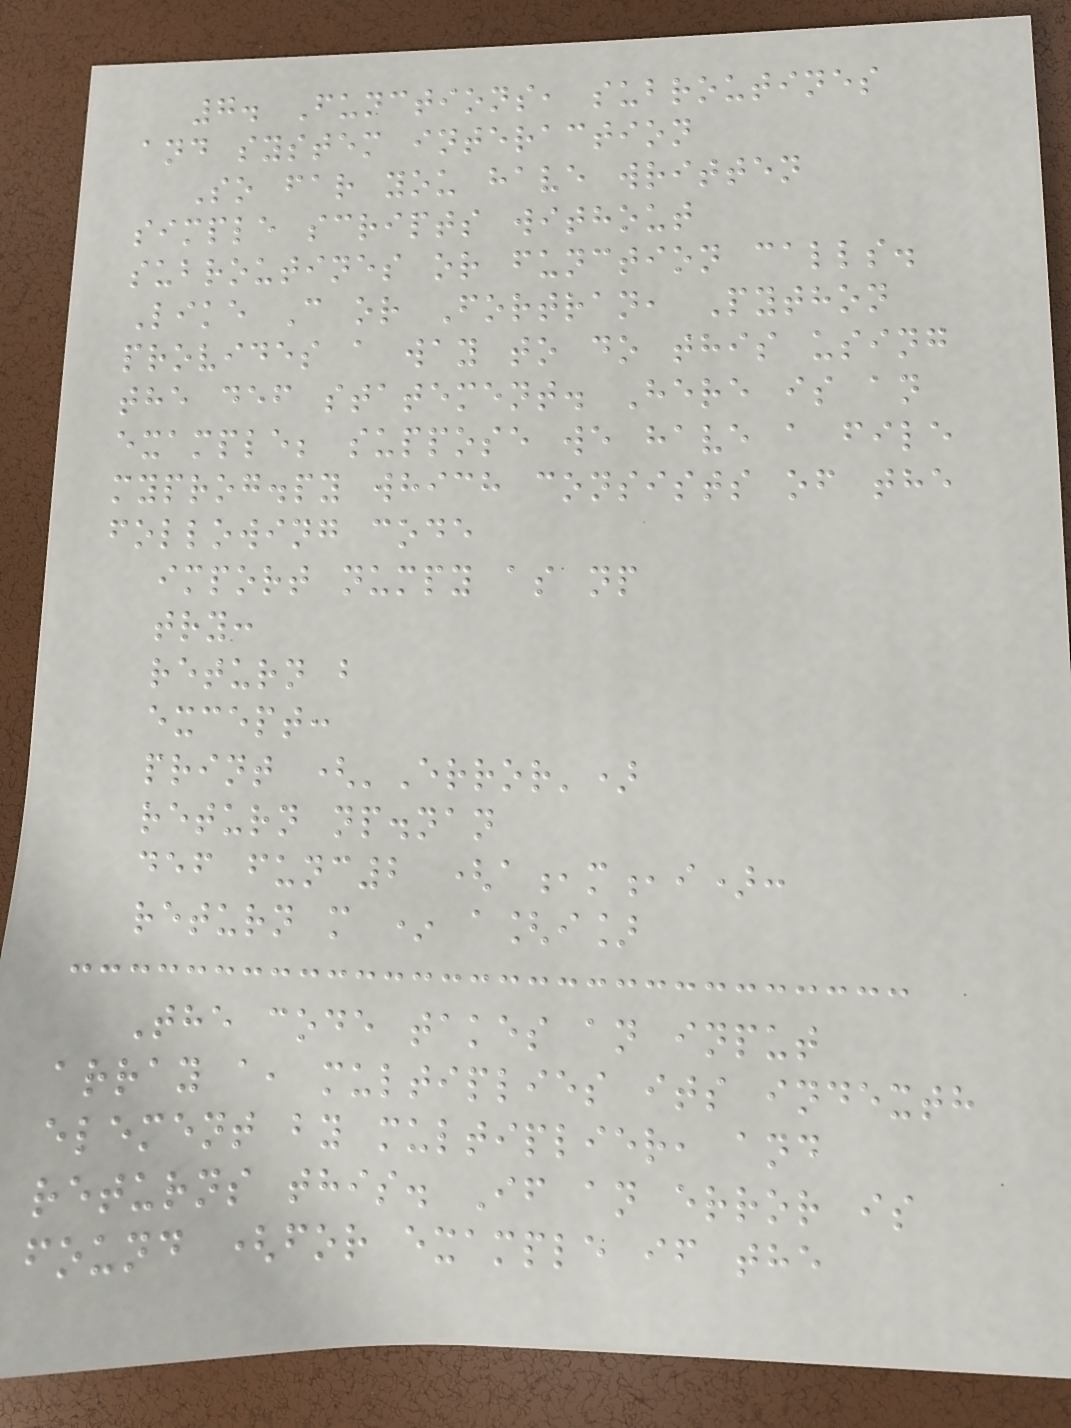7. Functions, subroutines
and system interaction
So far you have written
simple scripts without
subroutines or function calls.
Like C or Fortran, Python
provides a way to do this using
the def statement. Here is an
example; suppose we have a file
myprog.py which consists of the
following code
import numpy as np
try:
return b
except:
print ('Error')
return np.nan
def func2 (a,m,i):
return m * a[i]
The code takes an input
array a, multiplies its indexth
element by multiplier, and
returns this. If an error is
found (for example if the
